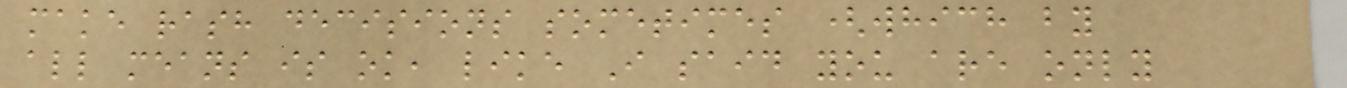make rash decisions sometimes (which by
all means is ok, like I said you are only
